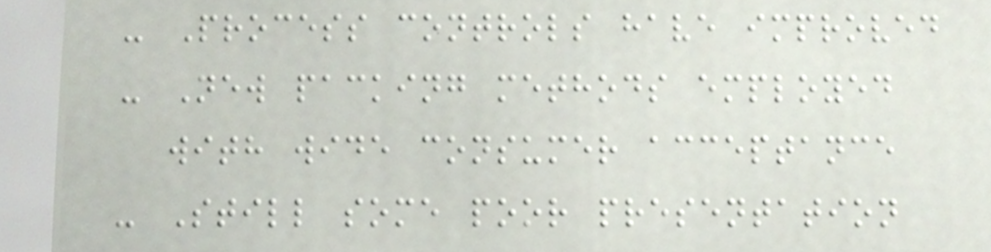- Process controls have improved
- New packing methods employed
with wide consumer acceptance
- Still some poor presentation
